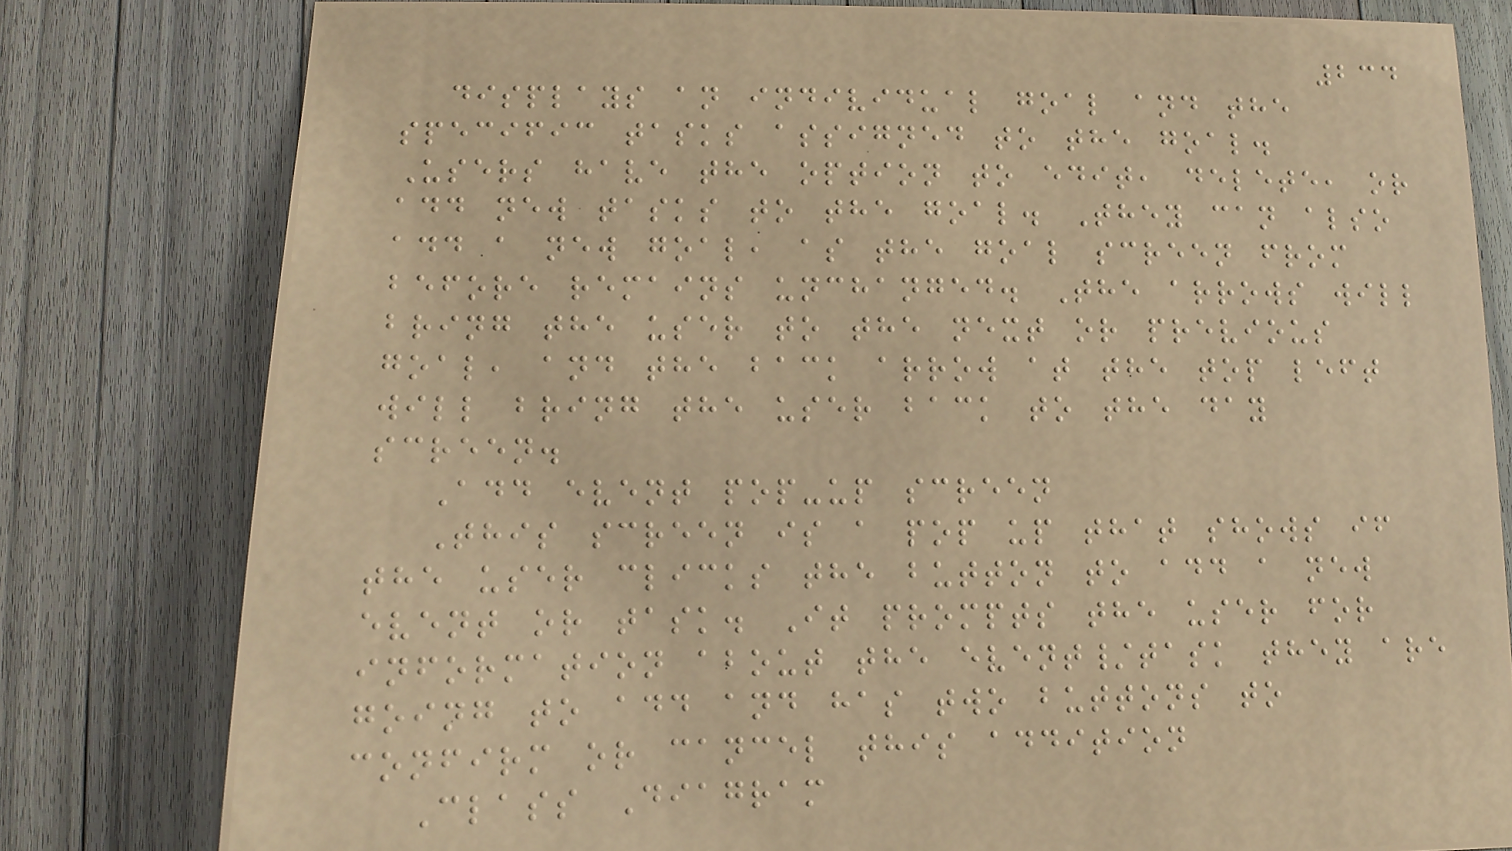234
displays an individual goal and the
specific tasks assigned to the goal.
Users have the option to edit, delete, or
add new tasks to the goal. They can also
add a new goal, as the goal screen from
before remains unchanged. The arrows will
bring the user to the next or previous
goal, and the back arrow at the top left
will bring the user back to the day
screen.
Add event pop-up screen
This screen is a pop up that shows if
the user clicks the button to add a new
event or task. It prompts the user for
information about the event/task they are
going to add and has two buttons to
confirm or cancel this addition
Class Diagram
